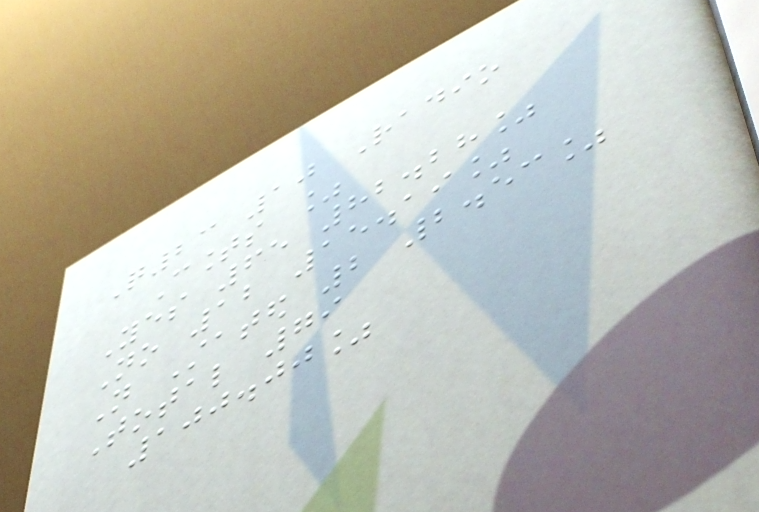Q23 10 Radio
Counts %
Yes 65 82.28%
No 12 15.19%
Not Stated 2 2.53%
Total 79
100.00%
